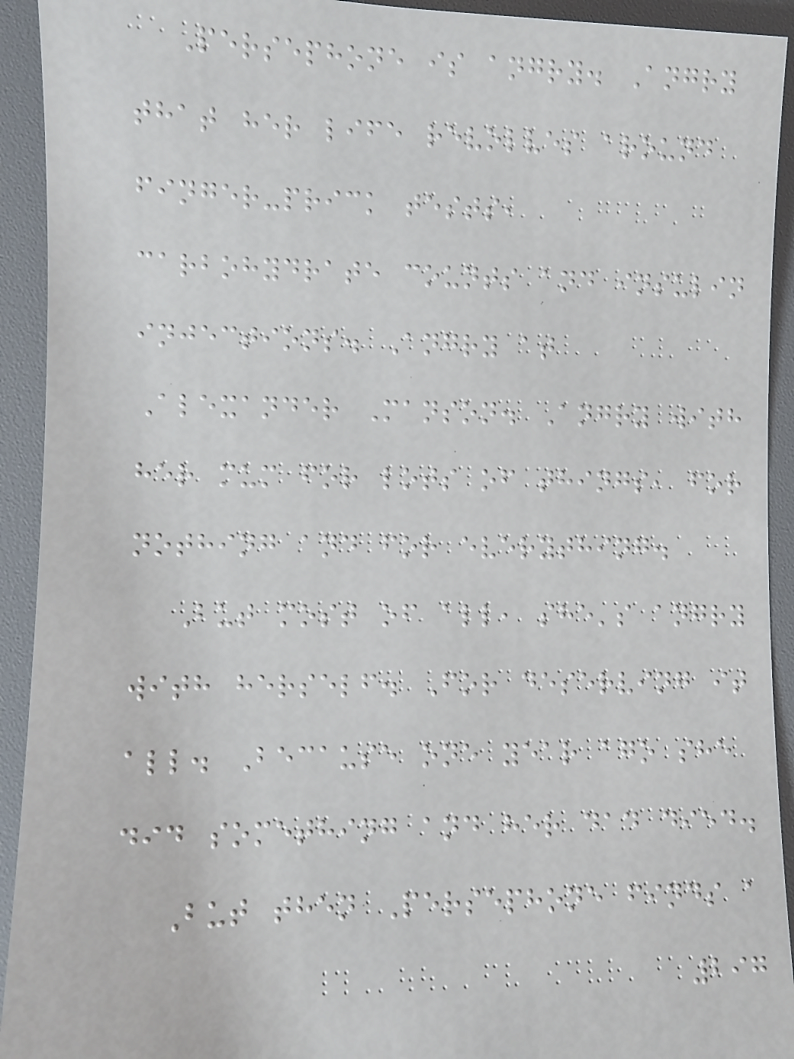Persephone is angry. Angry
that her life revolves around
finger-prick tests,
carbohydrate counts and insulin
injections. Angry at
Alexander Manson. Angry with
her mum for lots of things, for
nothing and for everything.
But most of all, she's angry
with herself. For deserving it
all. Because one year ago she
did something and her dad died.
But then Persephone finds a
297
